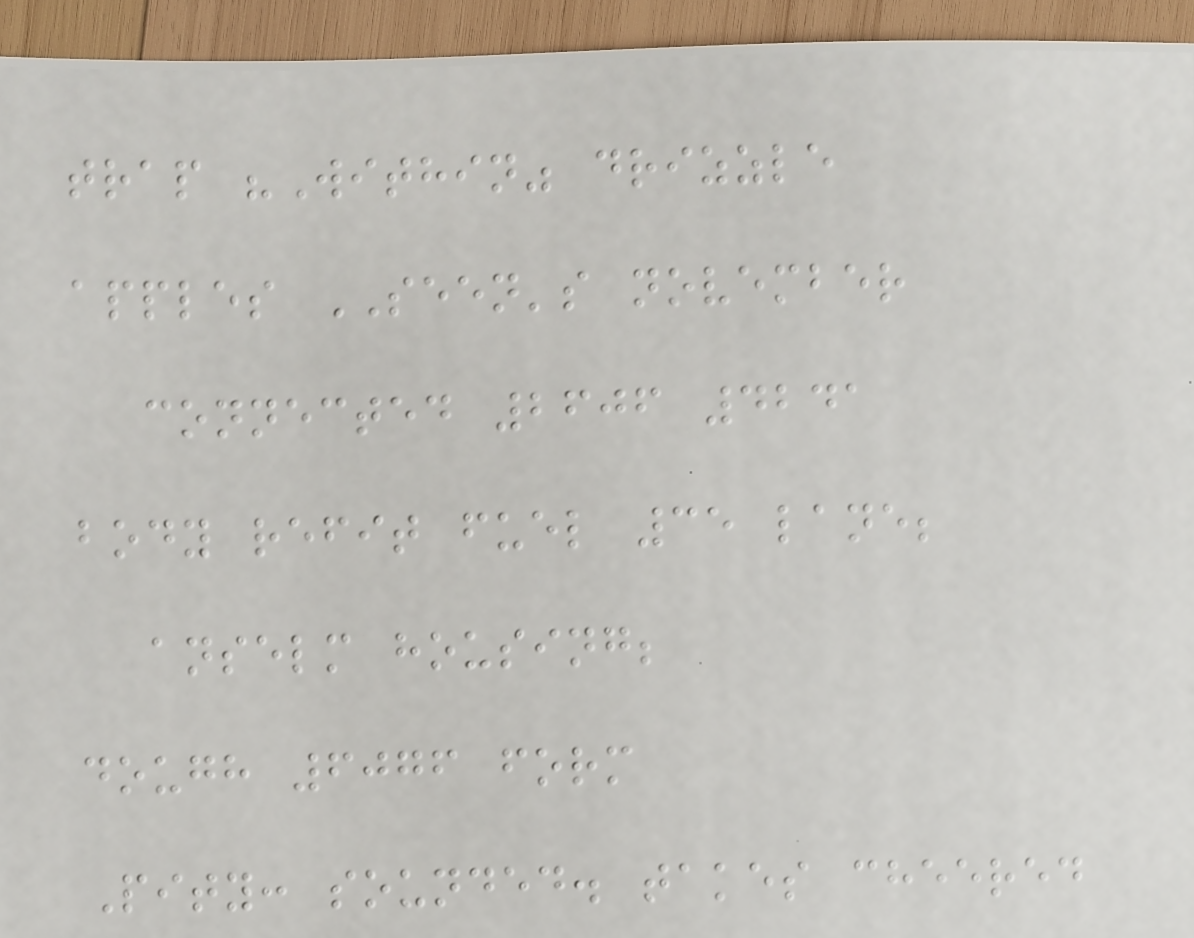trap "Within" drizzle
apples SEEN's november
connected 2606 4241
body refit fuel 35 lane;
anselm housing;
dough 6076 form
Pity: sounded. takes cheered
